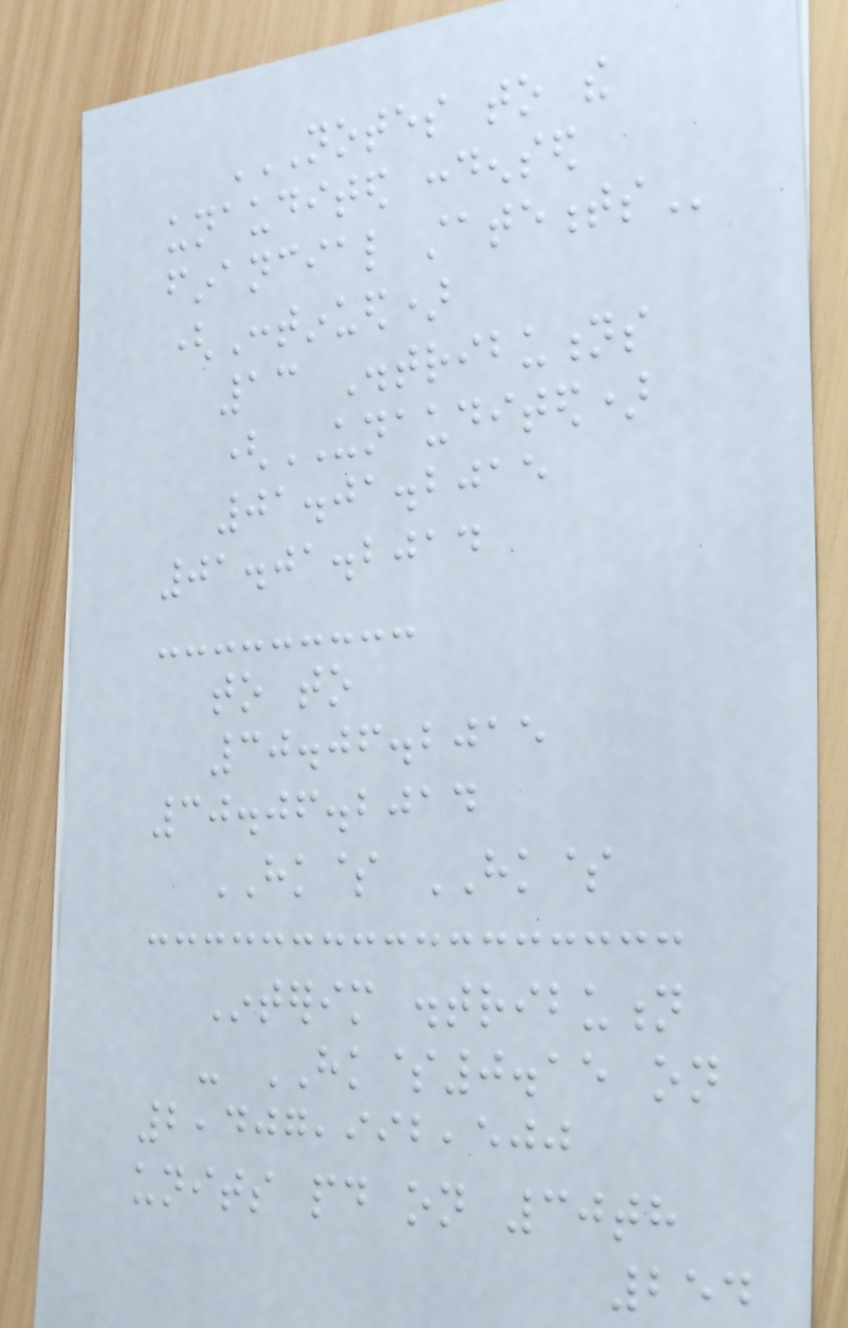NOTES TO THE
UNAUDITED CONDENSED
FINANCIAL STATEMENTS
(Continued)
13 Distributions
(UNAUDITED)
01.01.2015
01.01.2014
to to
30.06.2015
30.06.2014
HK$ HK$
Interim distribution
- HK$0.15 on
2,407,992,500
units paid on 30th
254
